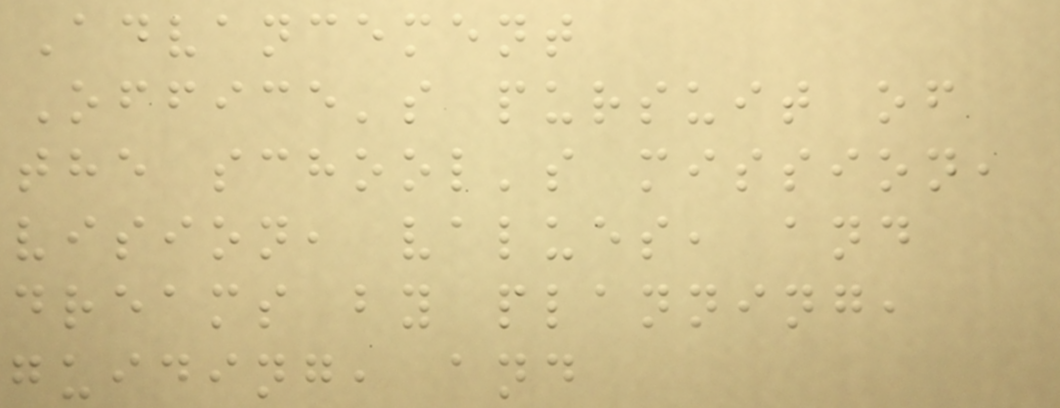Advancement
Office's pursuit of
the school's mission,
vision, values, and
dreams by planning,
guiding, and
